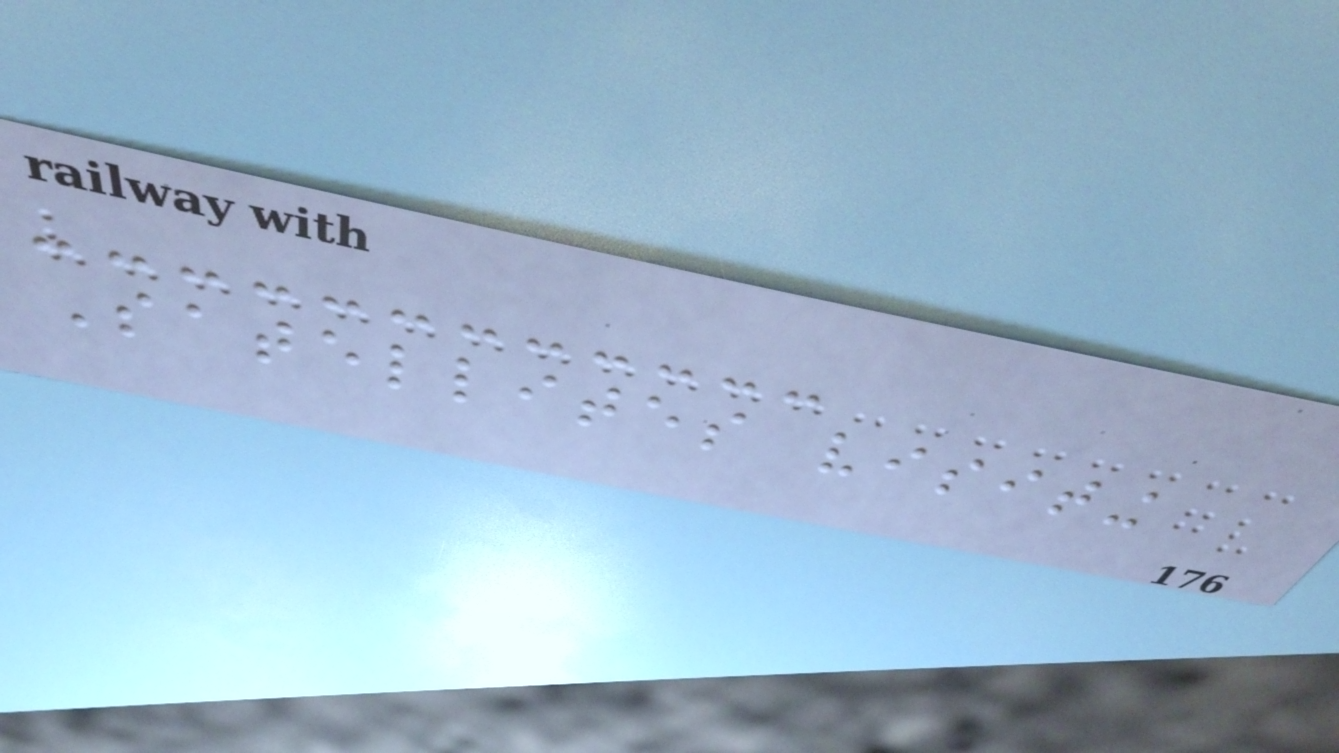Satellites visiting
